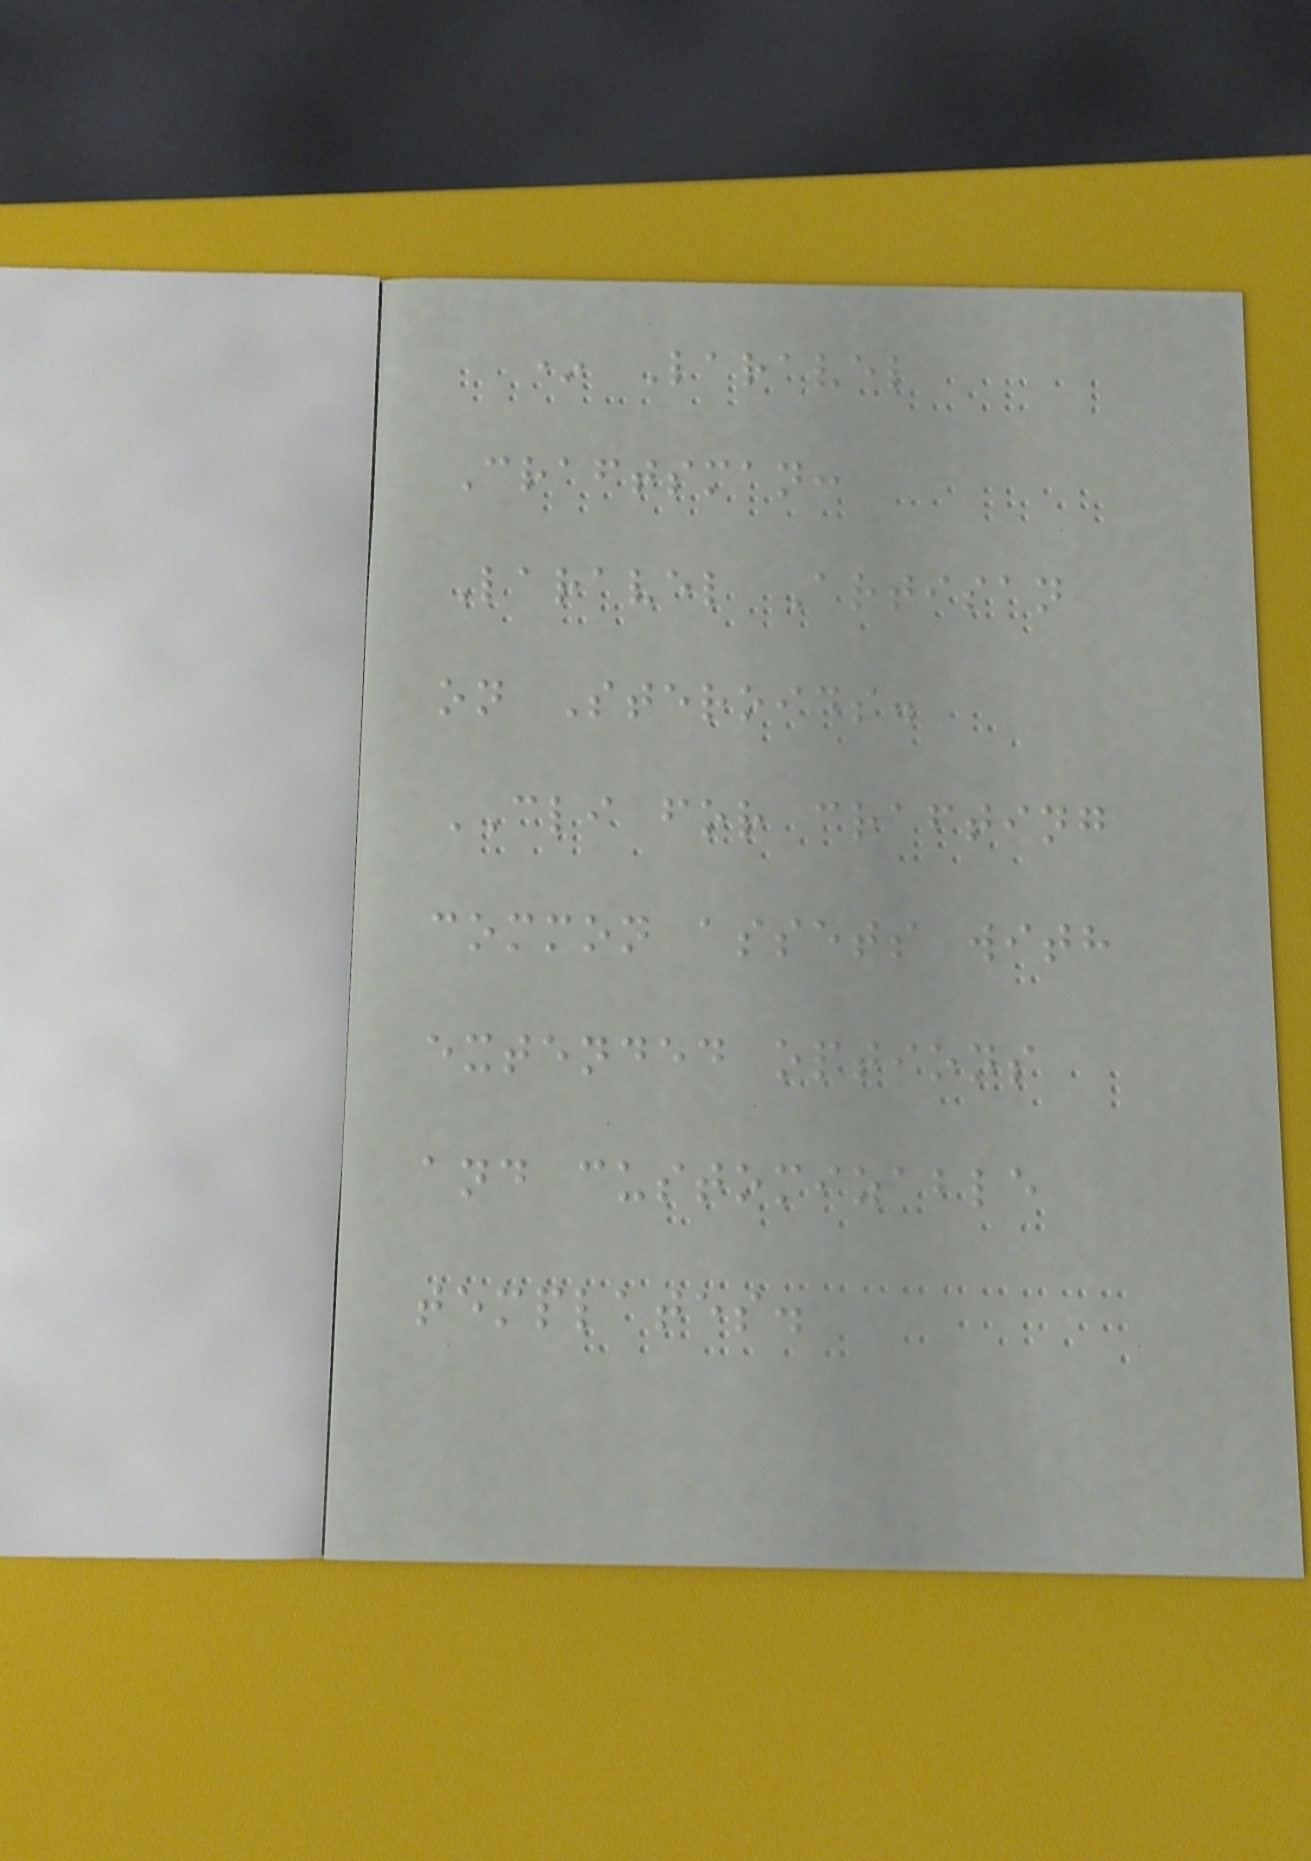* Laravel
Craftsman:
Laravel Artisan
on Steroids.
CLI for crafting
common assets with
extended options
and customizable
templates.
